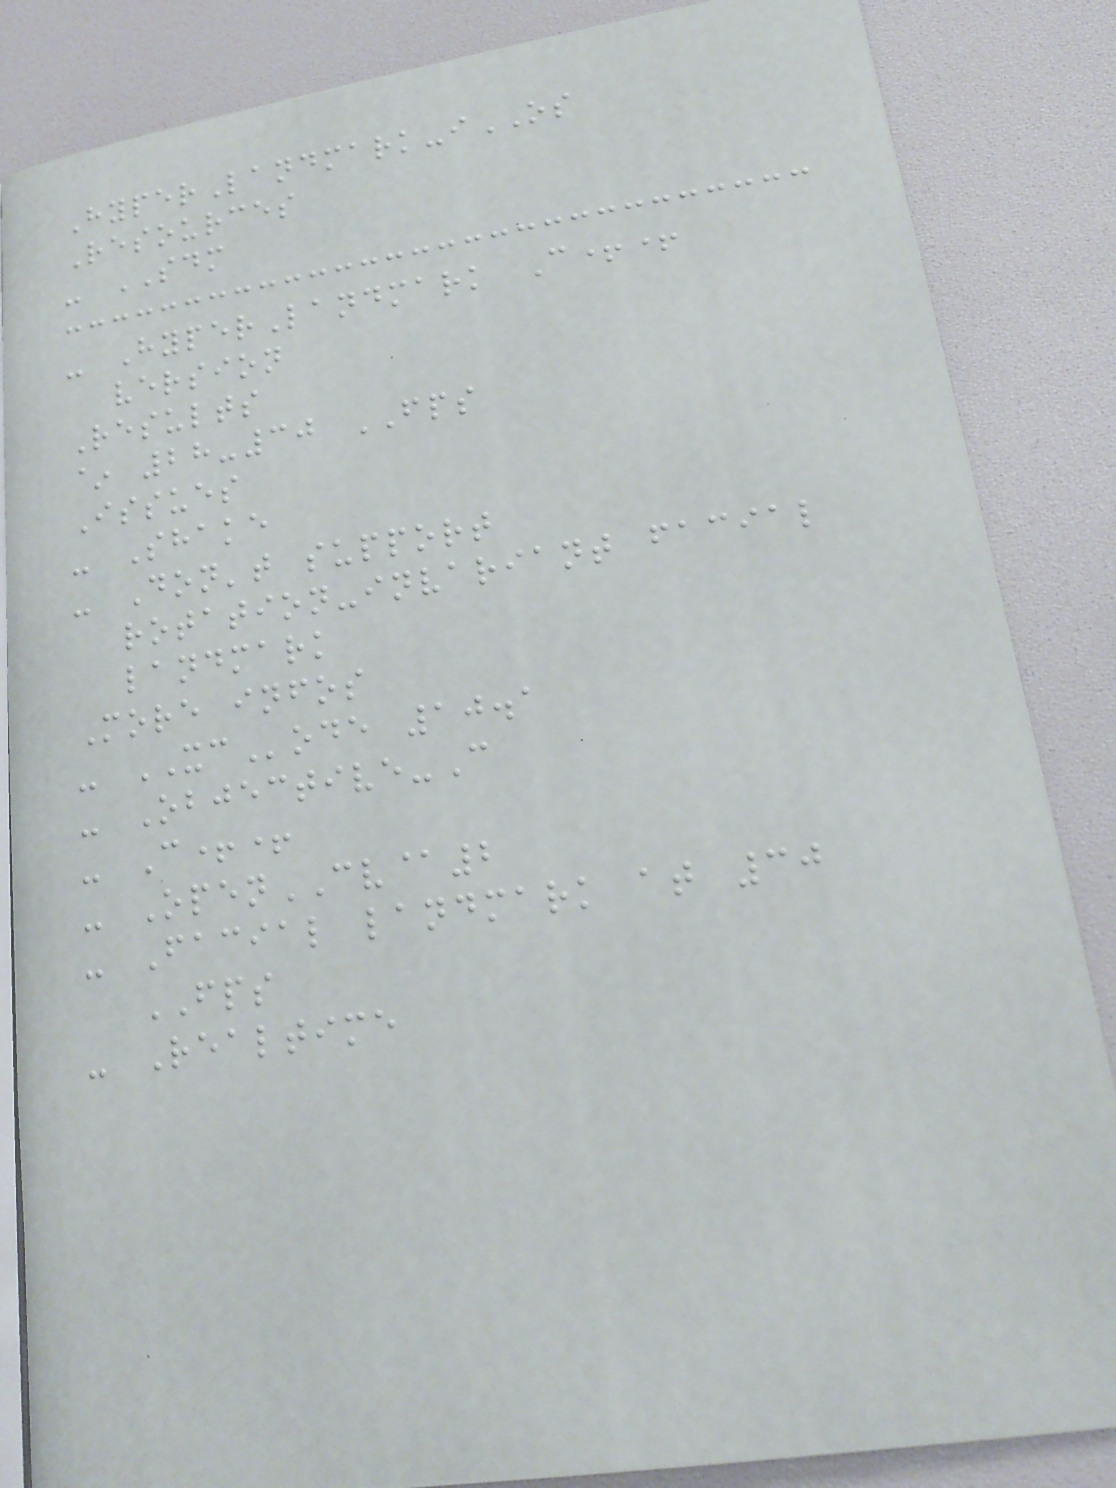HyperLandmark-iOS
Resources
- SDM
- HyperLandmark C++
version
Results
~ 28-30 FPS
Issues
- Shake
- Don't support
rotation-invariant facial
landmark
More infos
- XCode 10.1
- Objective-C
- C++
- OpenCV@2
- Facial landmark at 30
FPS
- Realtime
